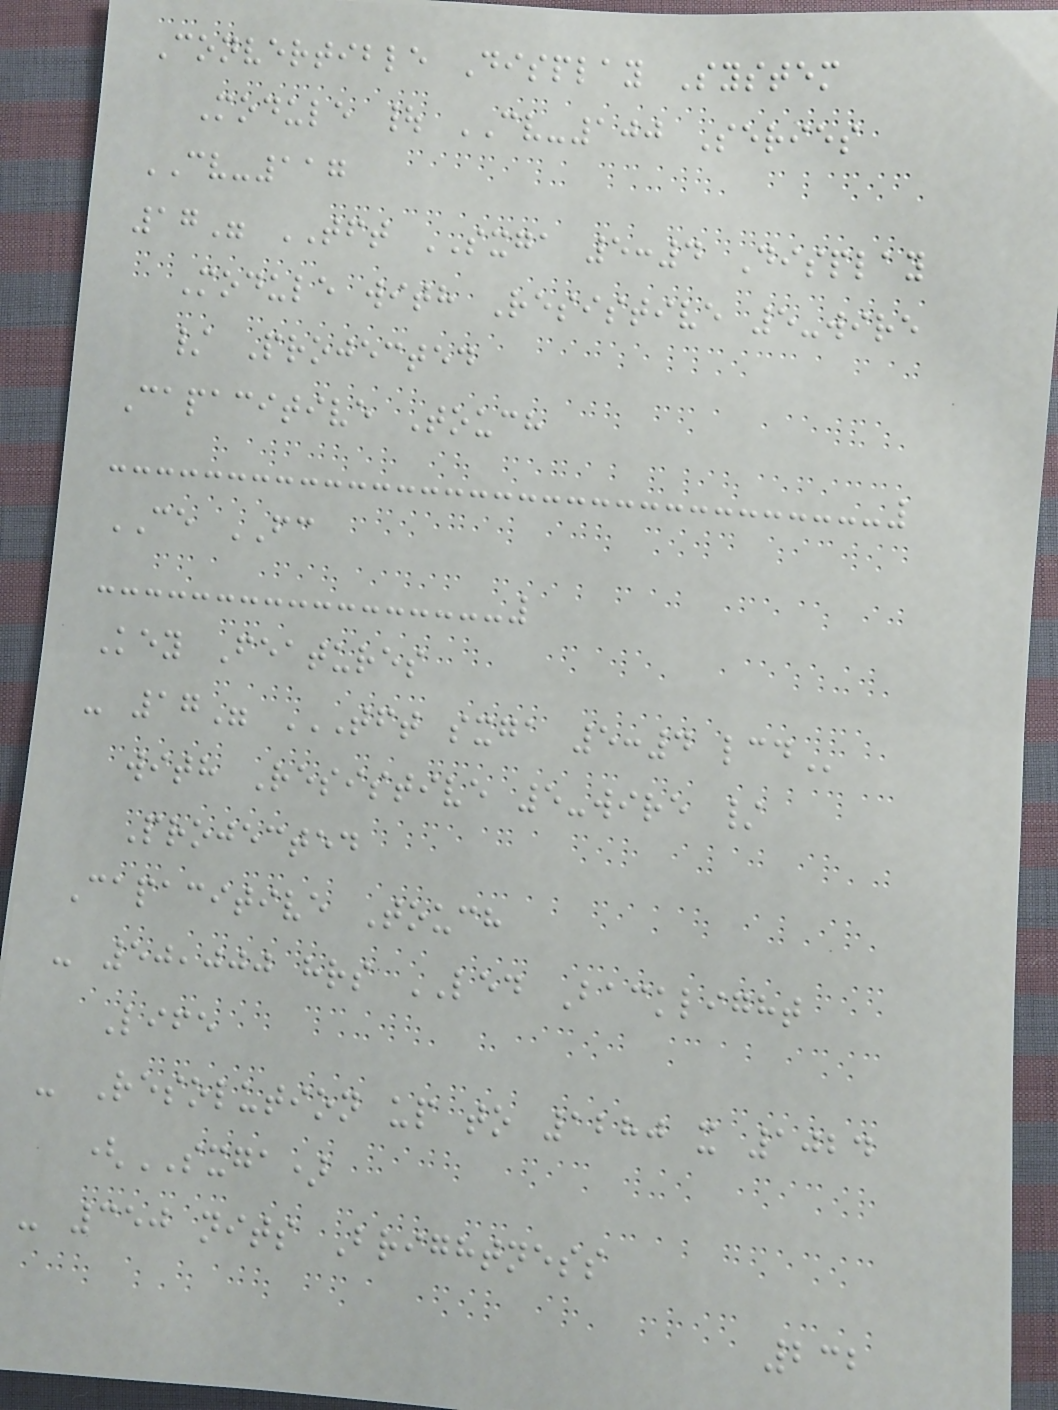Convertible Display System
Module | CV-100 Series
CV-117
17" TFT SXGA 5:4 Display
Module with Resistive 5-wire
/ Projected
Capacitive Touch
CE FC
Key Features
- 17" TFT SXGA 5:4 LCD
with Resistive 5-wire /
Projected
Capacitive Touch
- 50,000 hrs LED Backlight
Life
- Resolution up to 1280 x 1024
(SXGA)
- 350 nits Brightness
232
